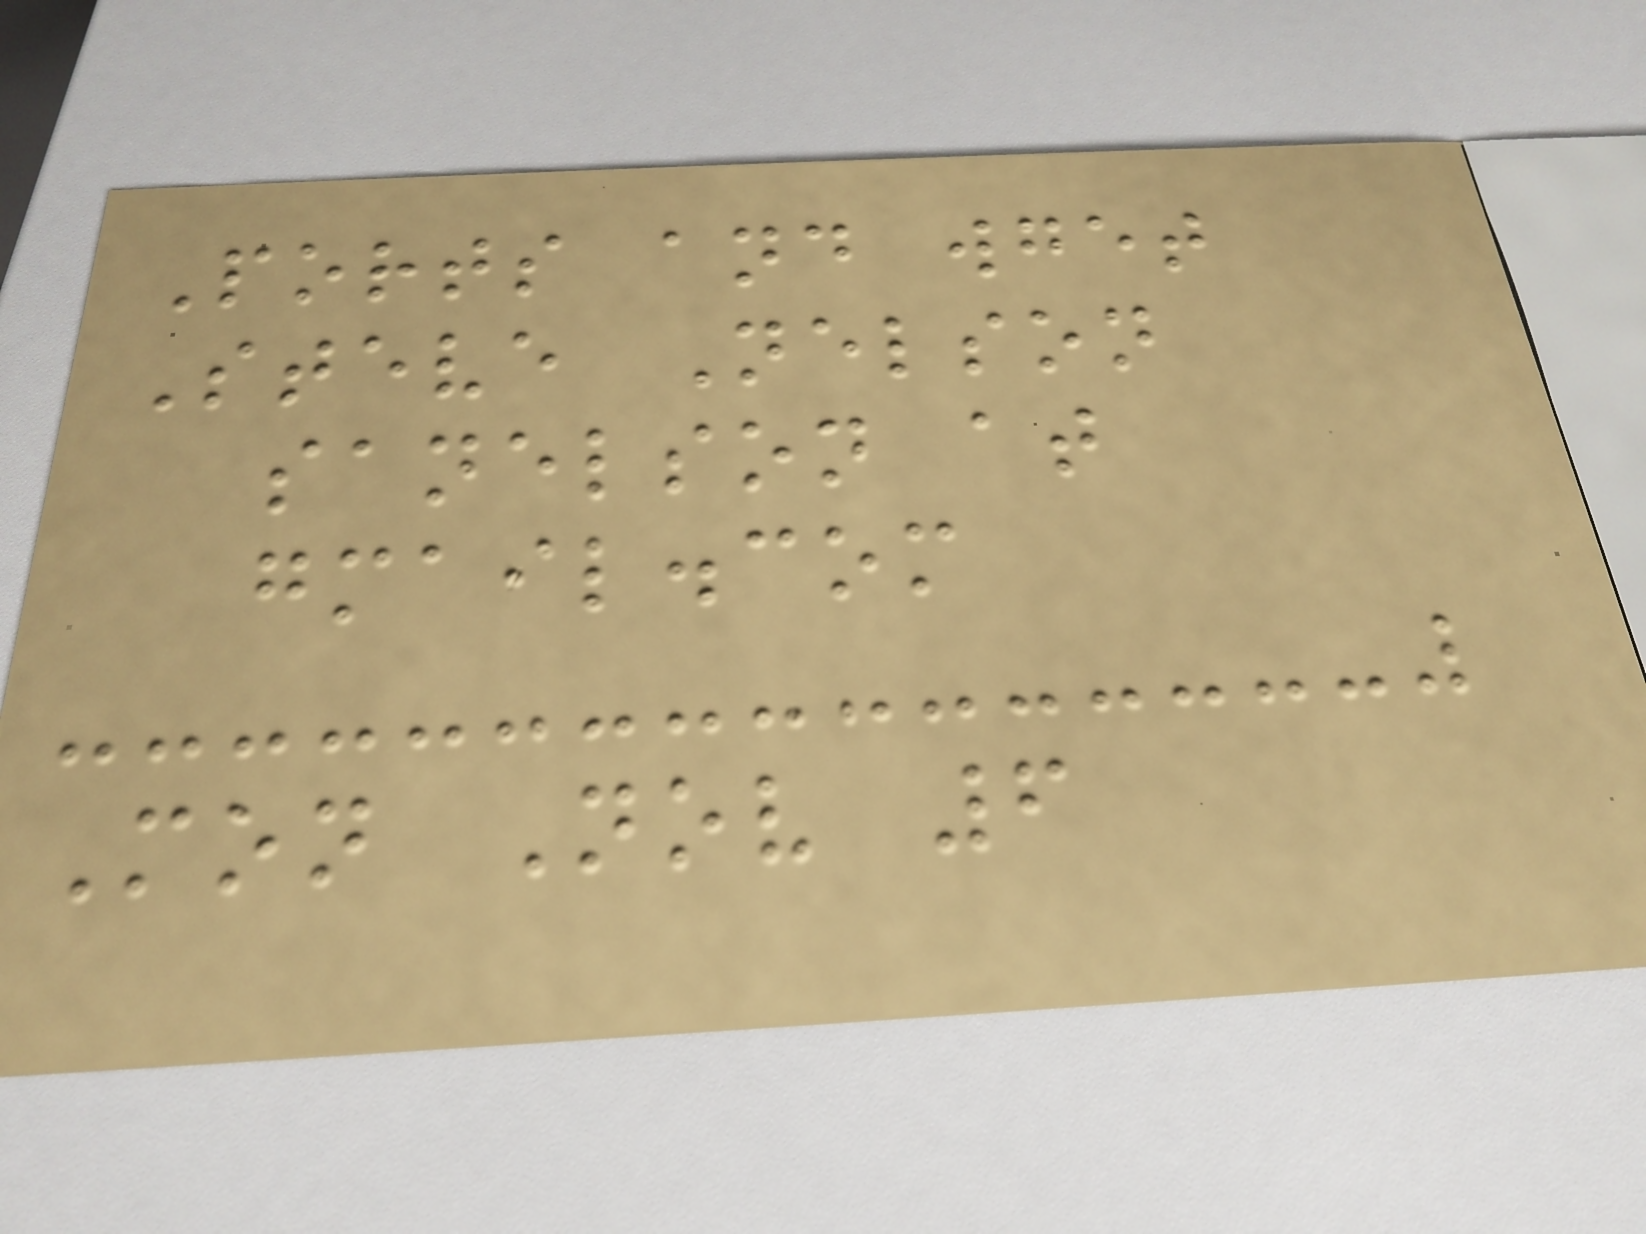Ports and wget
Steve Nelson
sanelson at
gmail.com
Mon Nov 6
